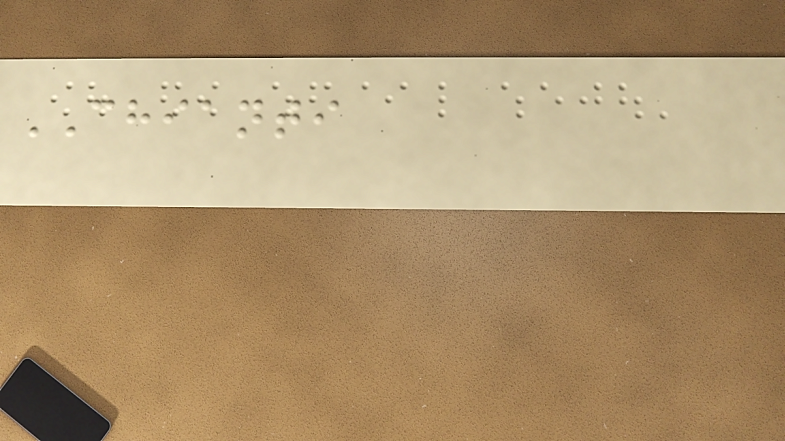CHIANTI
